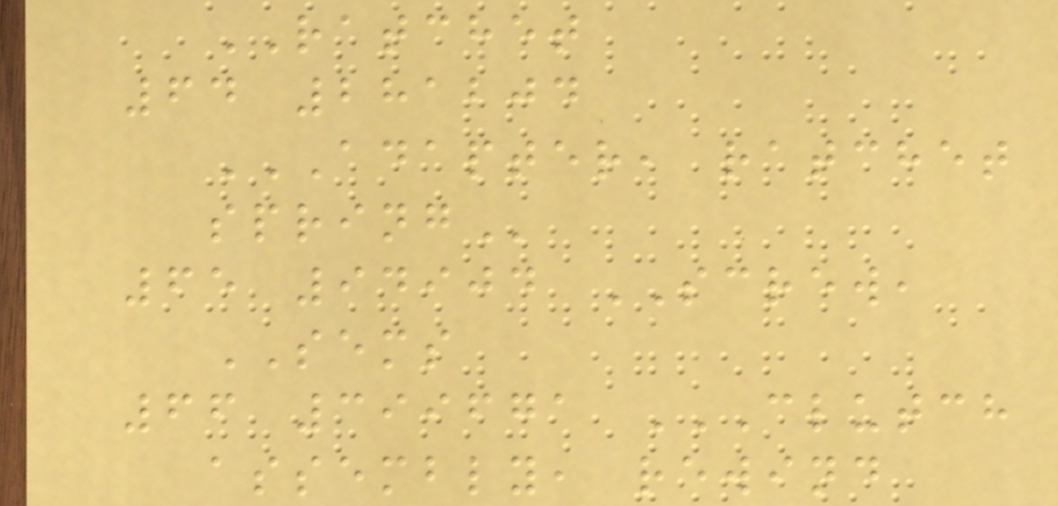RATCHET
64 281204
ADAPTER, RATCHET
SPRING
65 94904 SCREW,
SEMS
66 399671 CLUTCH
ASSEMBLY, REWIND
